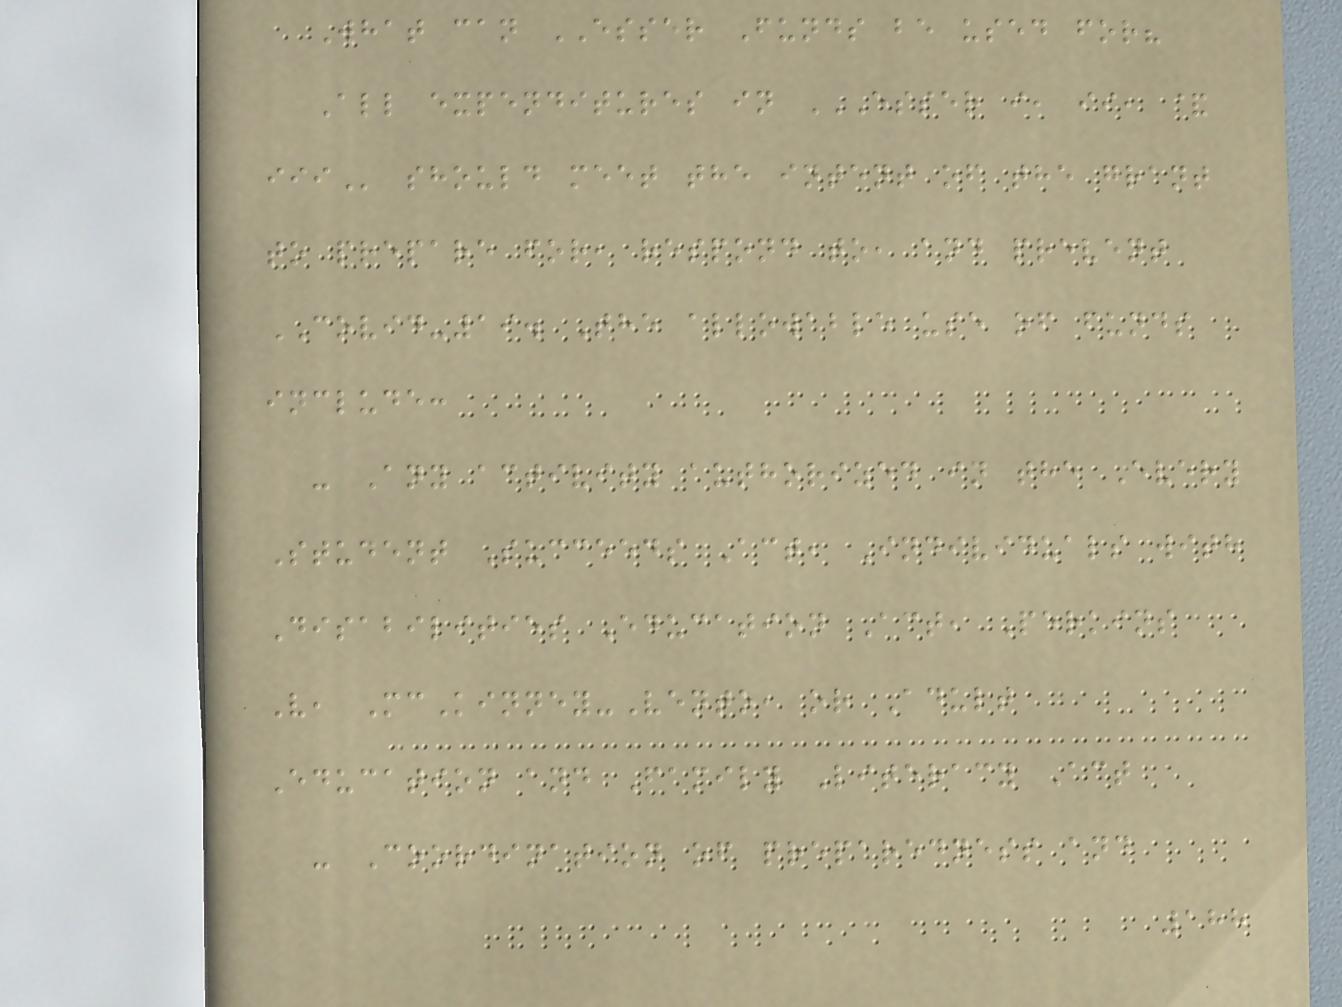What can ESSER Funds be used for?
All expenditures in ESSER I, II, &
III should meet the intent of the grant
to prepare for, respond to, and prevent
COVID-19. The allowable use of funds
include:
- Any activity authorized in the Every
Student Succeeds Act, Individuals with
Disabilities Education Act, Perkins
V, McKinney-Vento, or Adult
Education and Family Literacy Act
- Coordination of preparedness and
188
